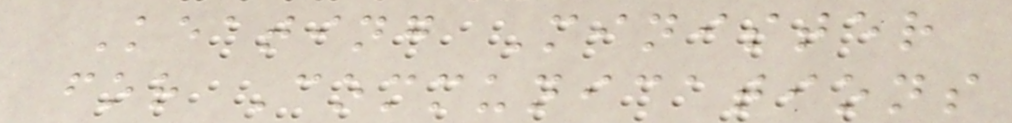Keating Minister
for Communications
